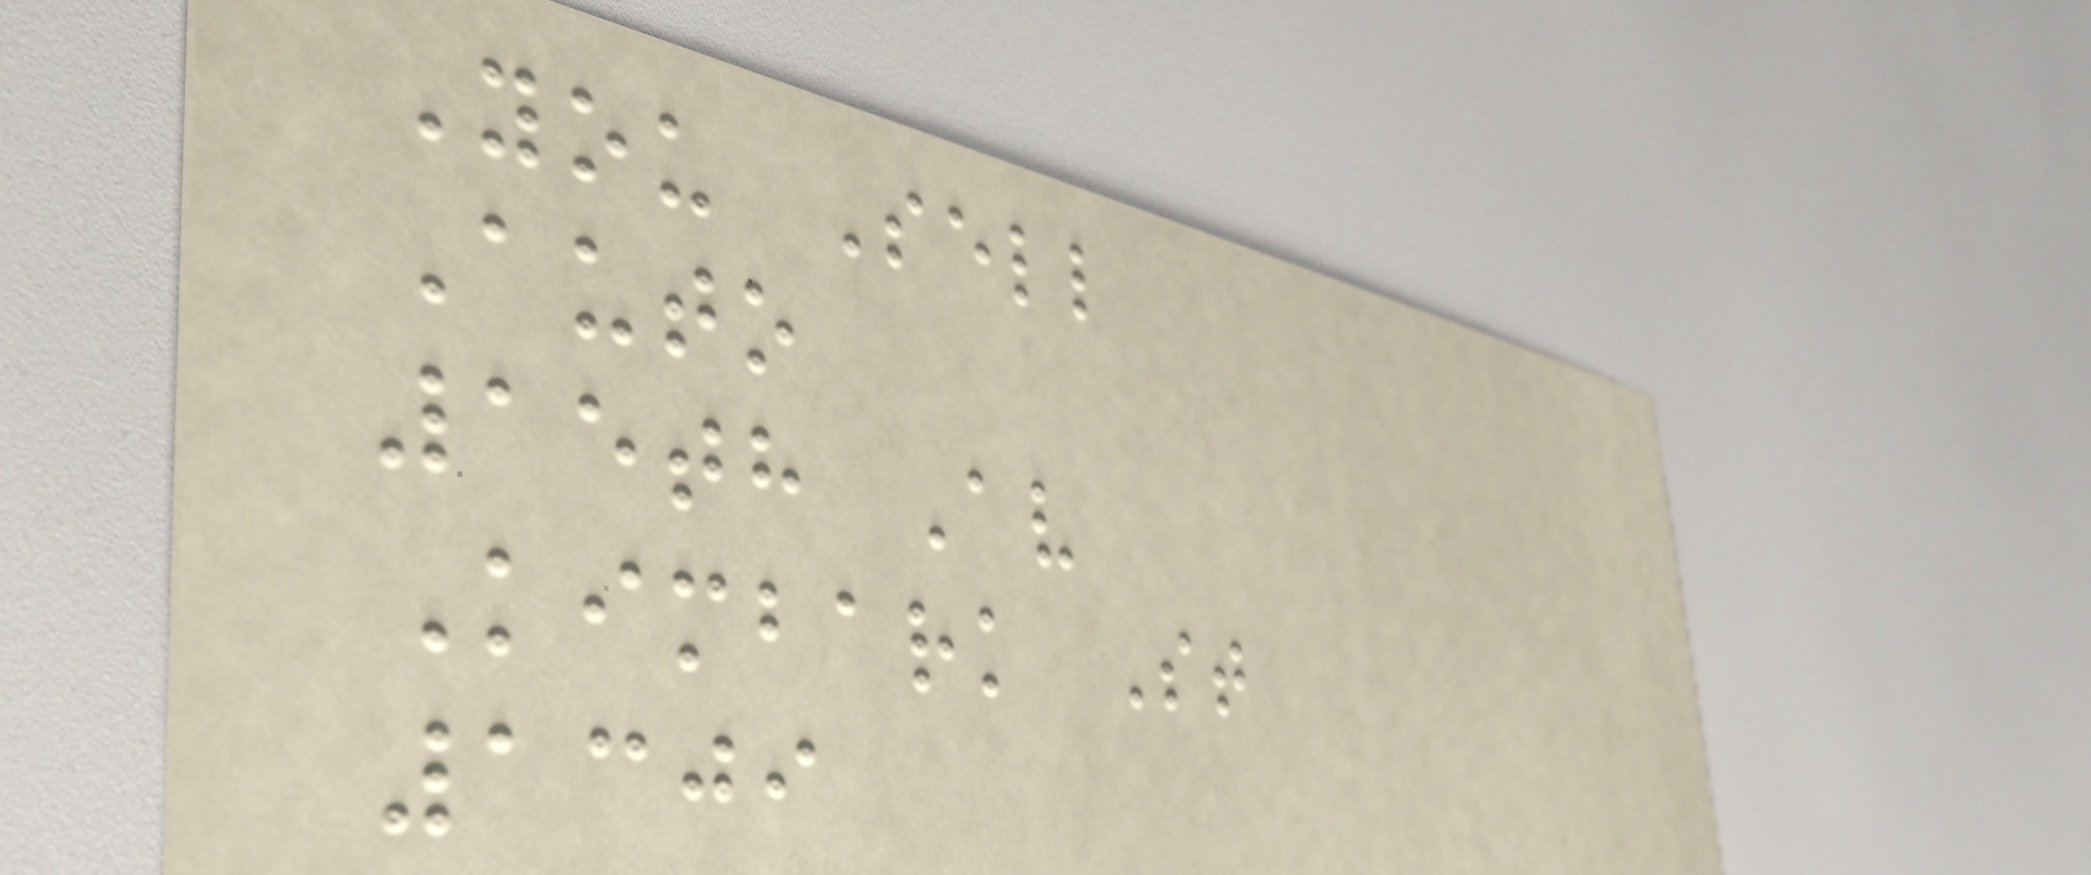You Sell
Auto
15th Av
Kimbark St
1309
